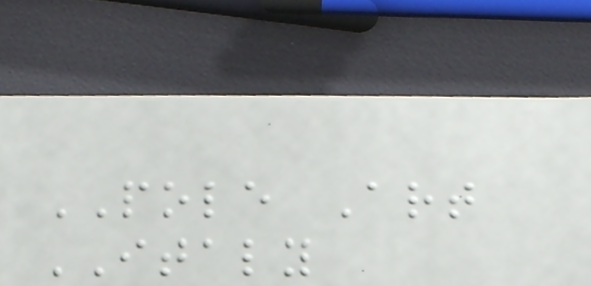POLE Art
ITALY
